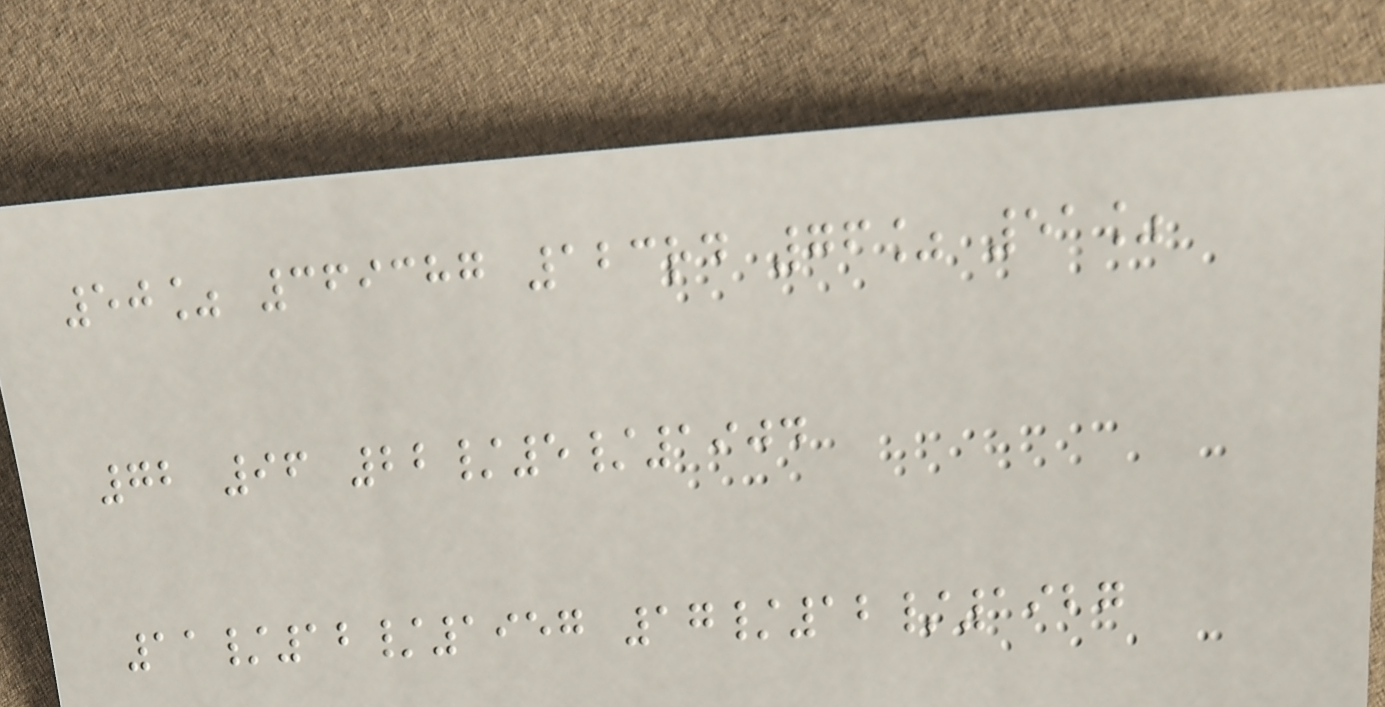50% 369387 123rd 76% 51%
72 96 22/5/1904
11/12/1957 17/12/1927
